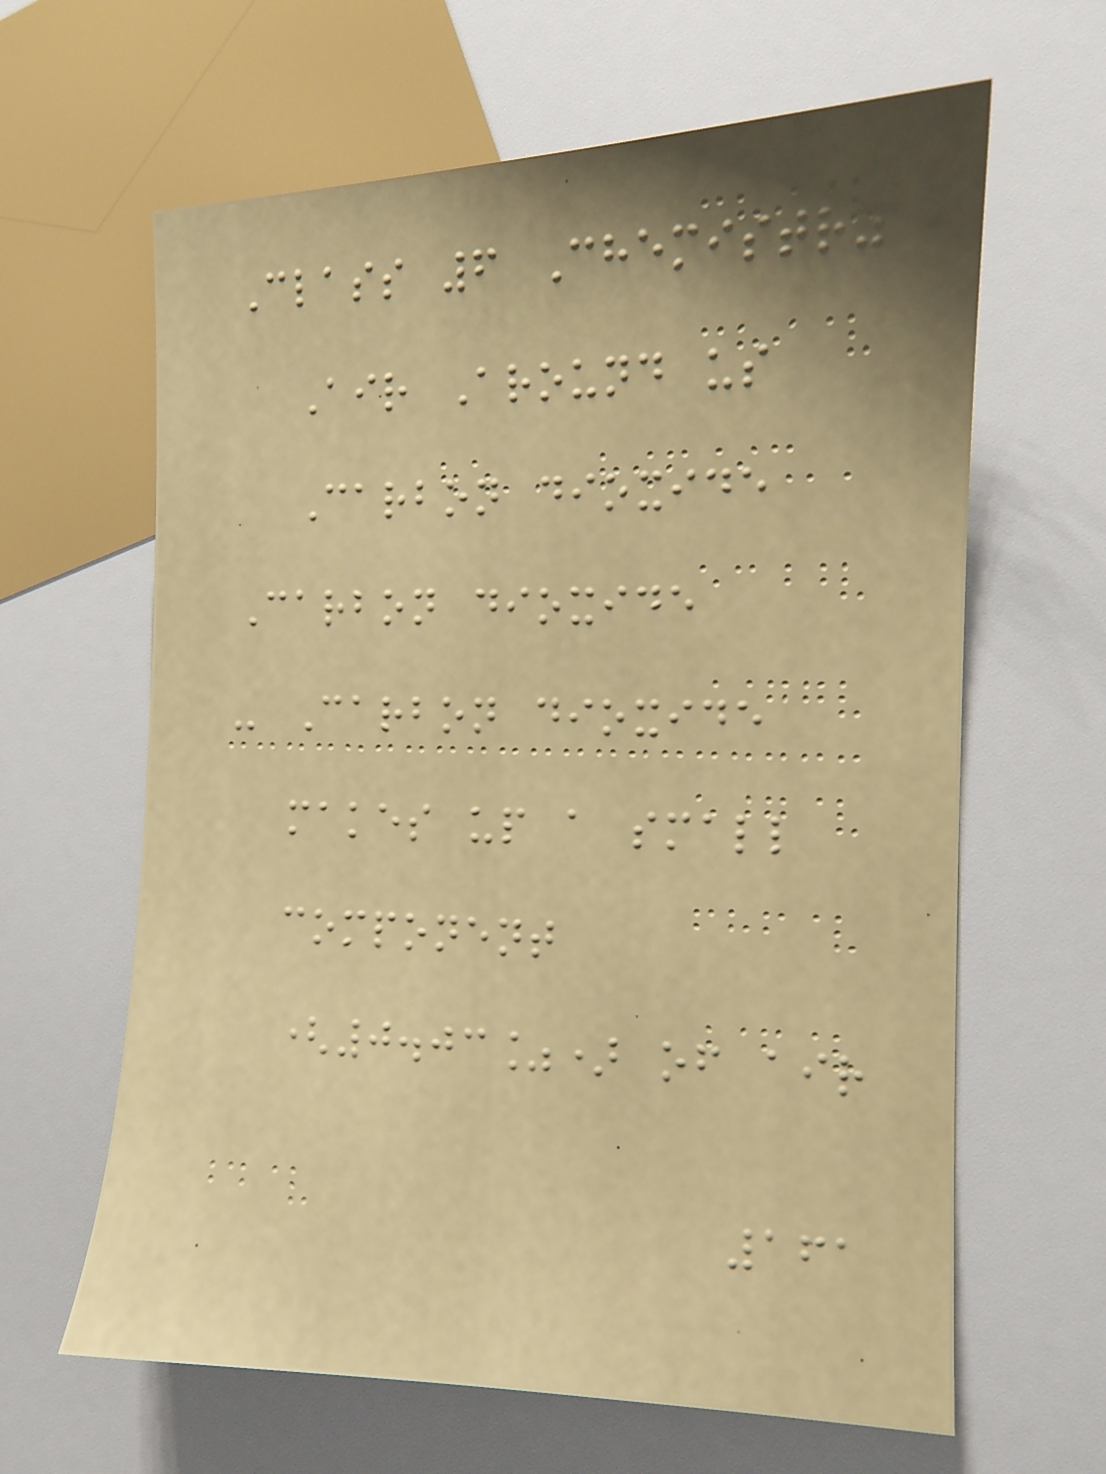Class 6 Chemistry
Air Around us
Carbon dioxide
Carbon dioxide
- Carbon dioxide
makes up a small
component
(0.03%) of air
161
